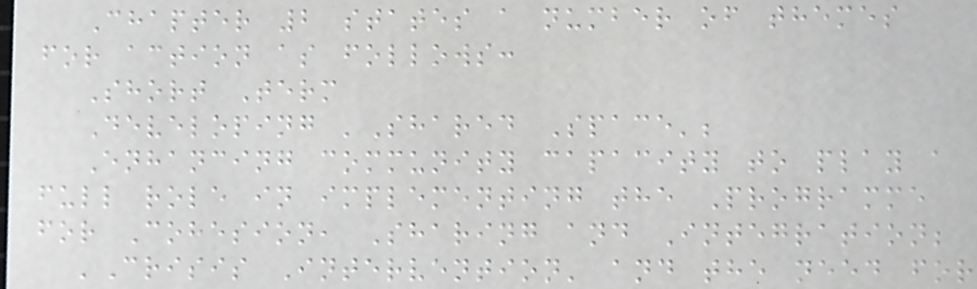Chapter 2 states a number of themes
for action as follows:
Short Term
Developing 'Shared Space';
Enhancing community capacity to play a
full role in implementing the Programme
for Cohesion, Sharing and Integration;
'Crisis Intervention' and the need for
